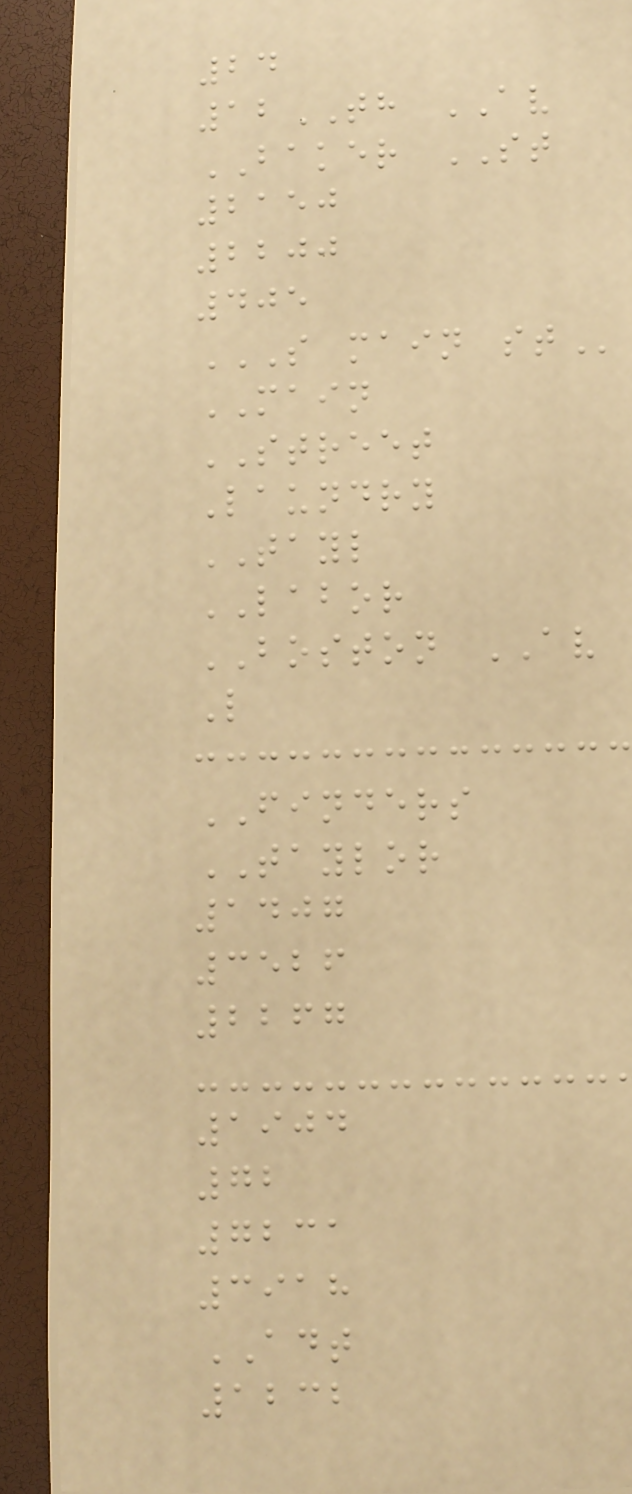24
12TH AV
BAKER ST
2150
2200
405
S MAIN ST
MAIN
STREET
Laundry
TAYL
LABOR
BOSTON AV
L
FINDERS
TAYLOR
1407
3526
2267
1904
72
7231
3918
ADT
1232
